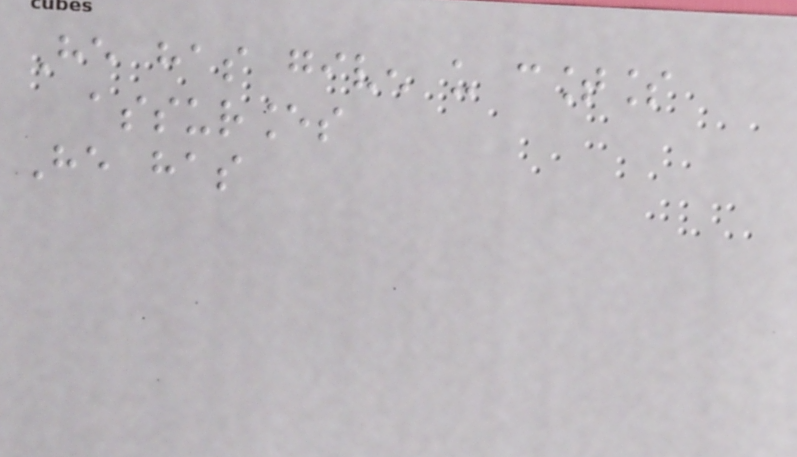He has given us countless
assurances
He has
